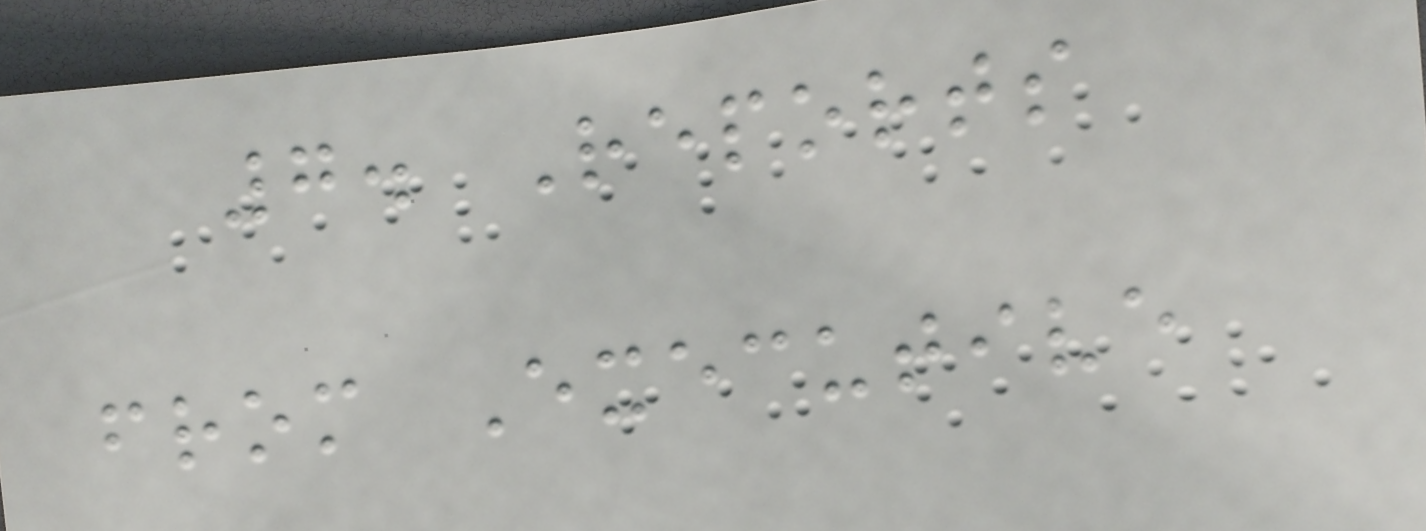7. Reports
from Executive
